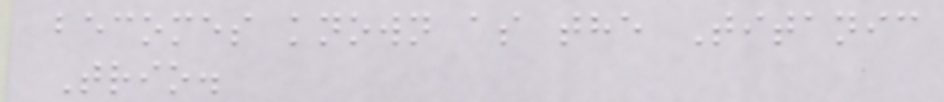becomes known as the Titanic
Trio.
